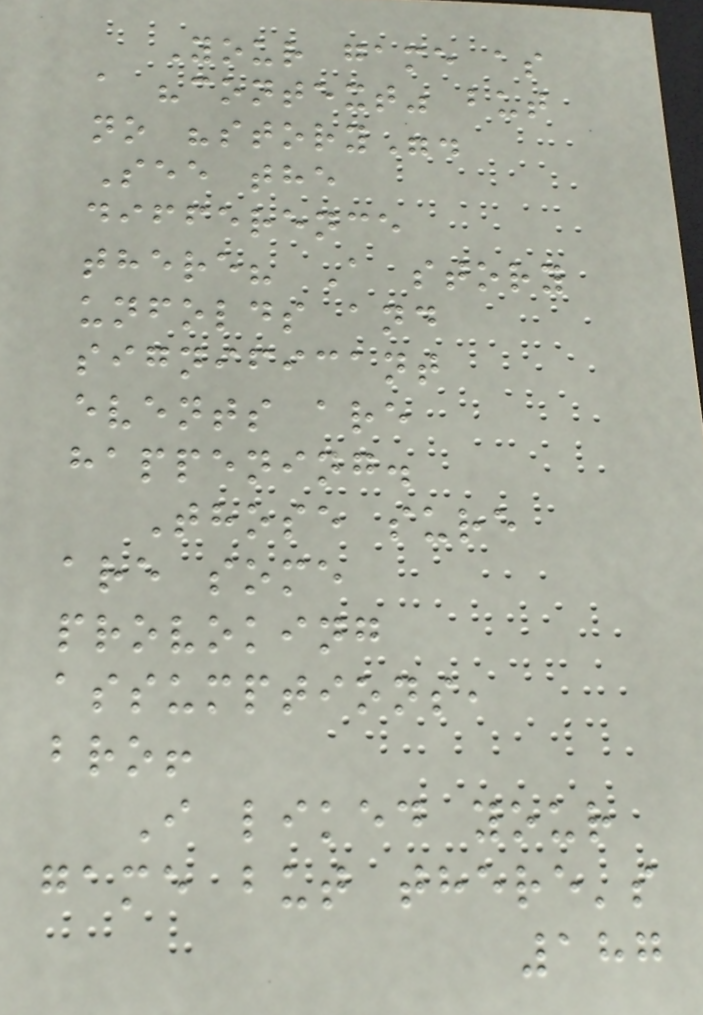Your game as
a "context" but
no "story".
See the
difference
there? A story
unfolds and
significant
events are
happening.
Those sure
are some
provoking
assumptions,
bro!
I liked your
game but there's
187
